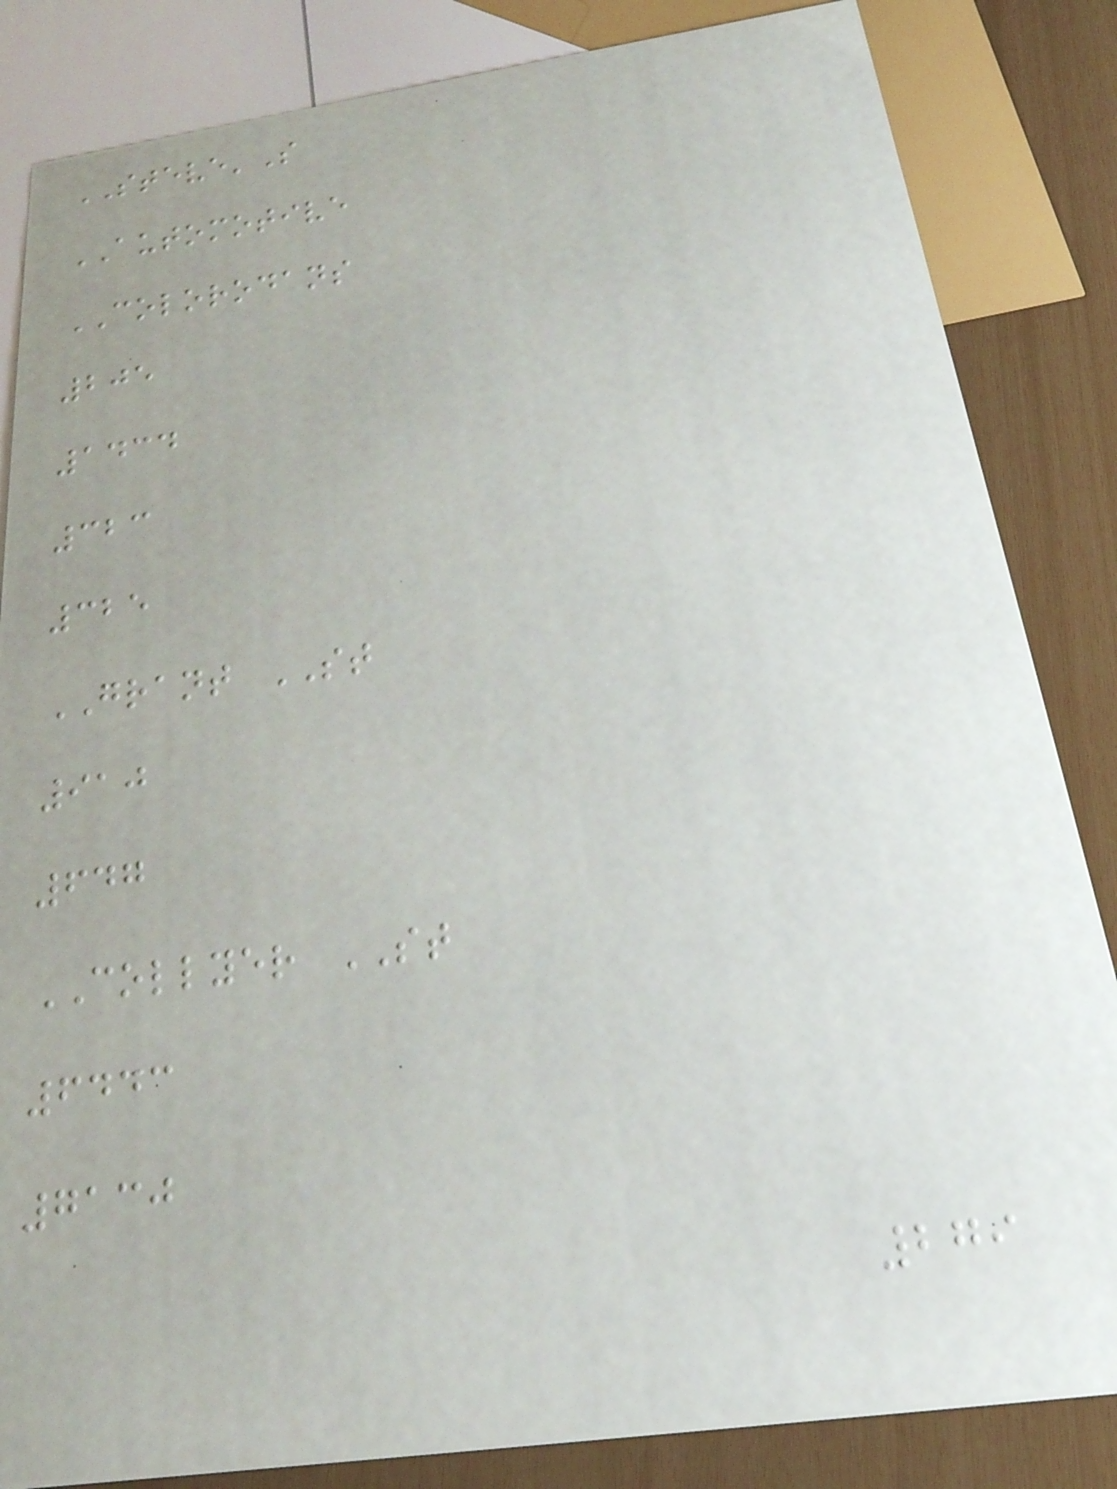STEVE'S
AUTOMOTIVE
COLORODANS
205
1434
323
325
GRANT ST
910
647
COLLYER ST
6443
7130
279
